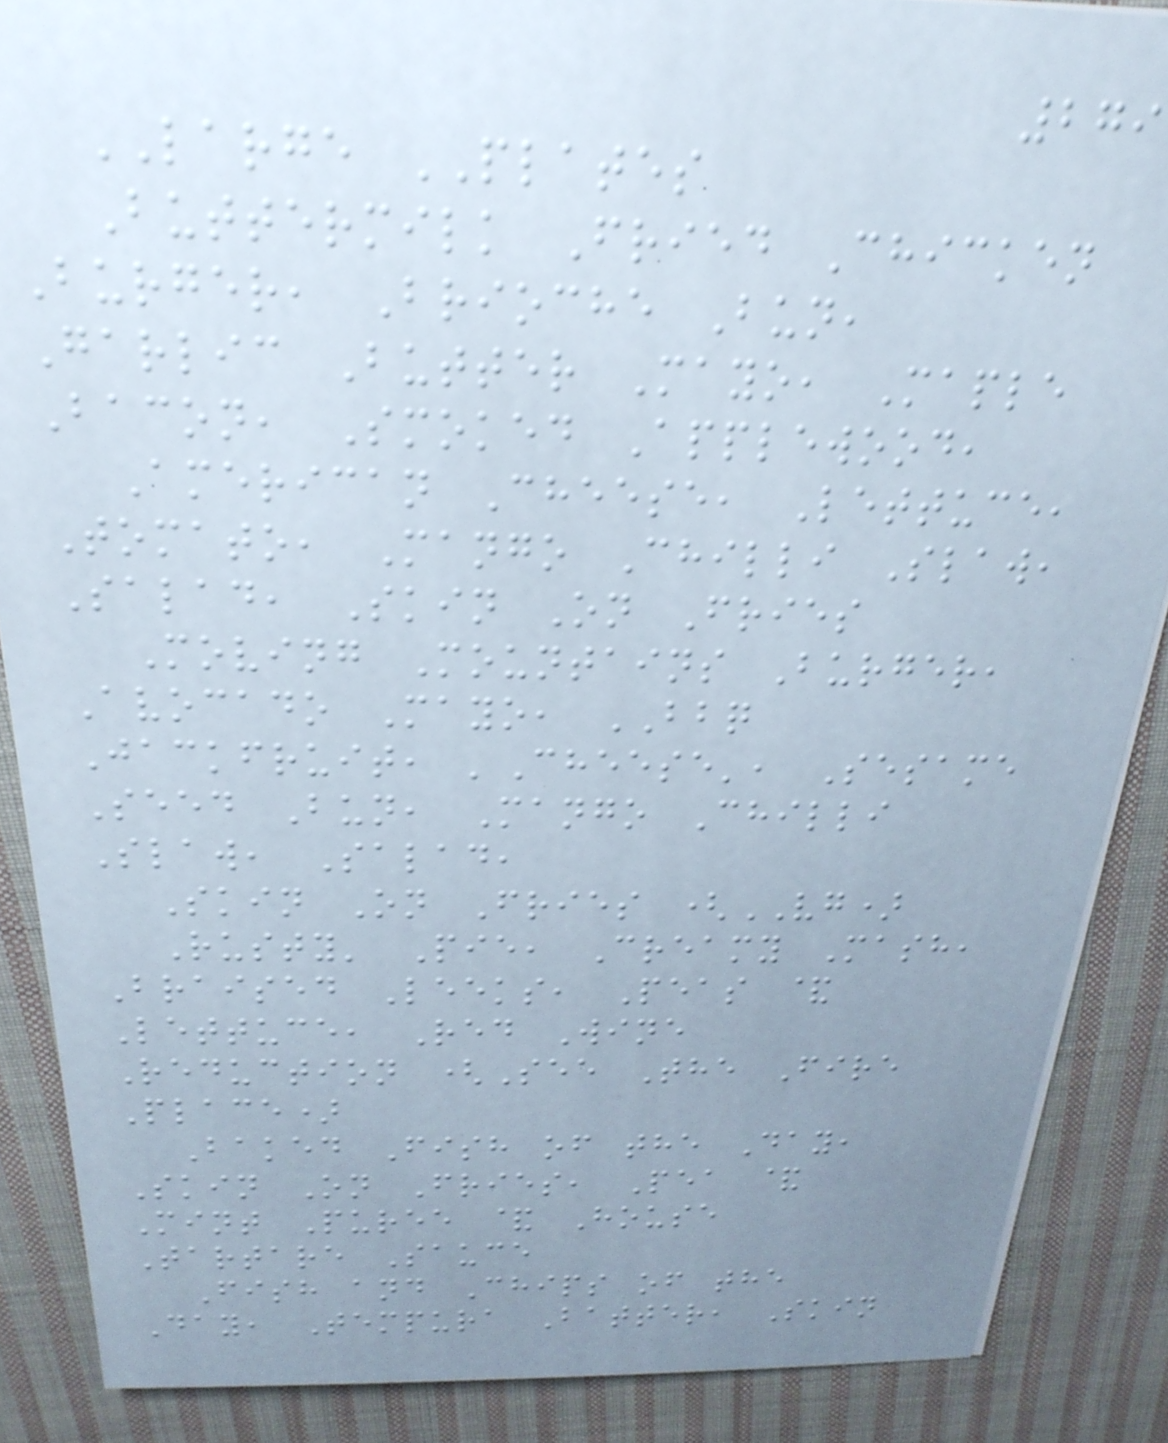279
LARGE PLATES
Buttermilk Fried Chicken
Burger, Brioche Bun,
Garlic Butter Mayo, Maple
Bacon, Smoked Applewood,
American Cheese, Lettuce,
Tomato, Mango Chilli Slaw,
Salad, Skin On Fries
Moving Mountains Burger,
Avocado Mayo, BBQ
Jackfruit, 'Cheese', Sesame
Seed Bun, Mango Chilli
Slaw, Salad,
Skin On Fries (VG)
Rusty' Pie, Creamy Mash,
Braised Leeks, Peas &
Lettuce, Red Wine
Reduction (See The Fire
Place)
Baked Fish of the Day,
Skin On Fries, Pea &
Mint Puree & House
Tartare Sauce
Fish and Chips of the
Day, Tempura Batter, Skin
